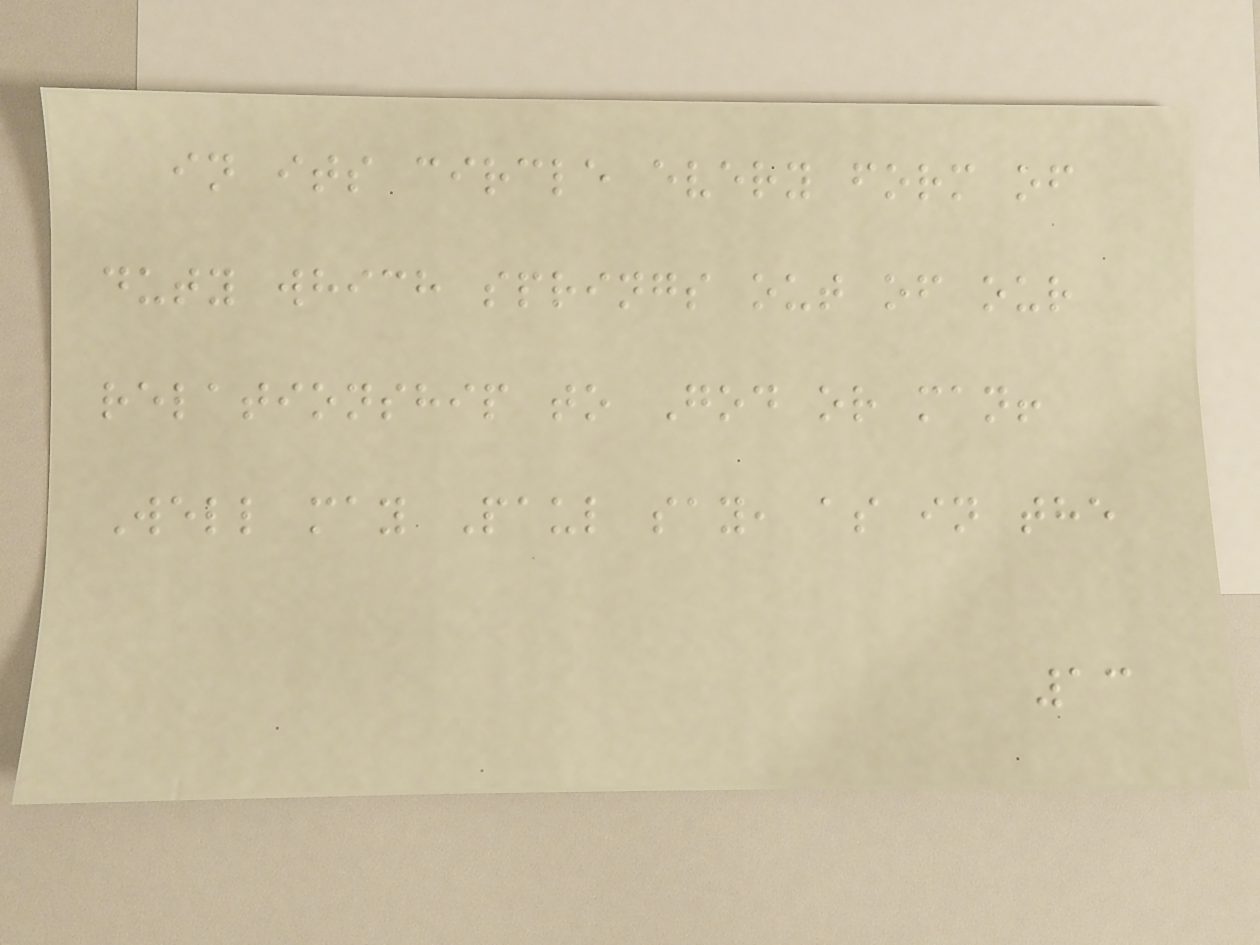in its circle every form of
duty which springs out of our
relationship to God or man!
Well may Paul say, as in the
13
